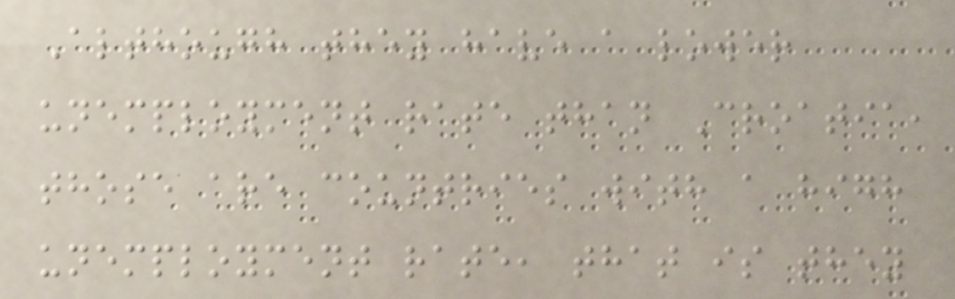Although they have a lower
unemployment rate than Croatia,
those are countries with a high
unemployment rate, that is they
